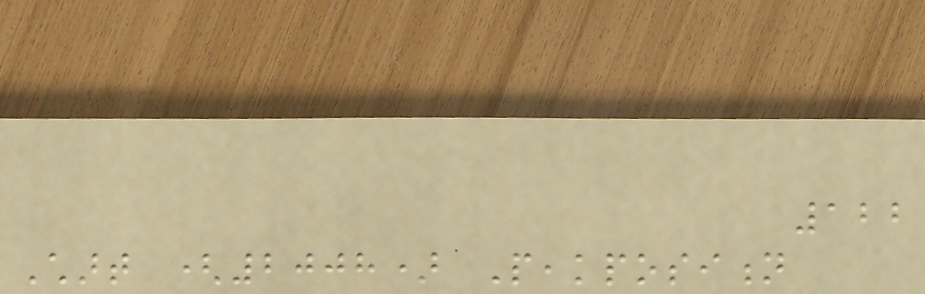122
Chart (2008) Peakposition
